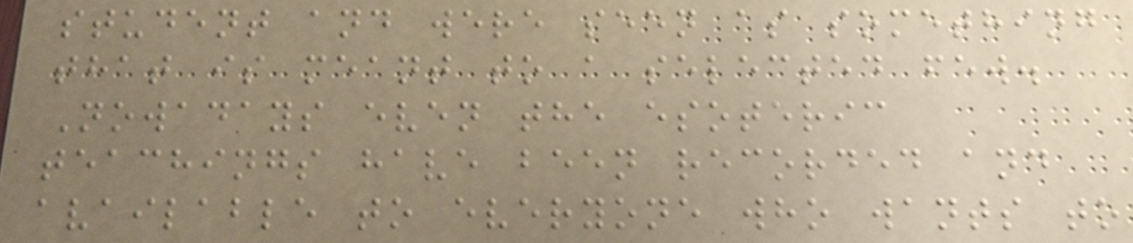student and were seen as something
that is meant to a selected few.
Nowadays even the esoteric
teachings have been recorded and
available to everyone who wants to
